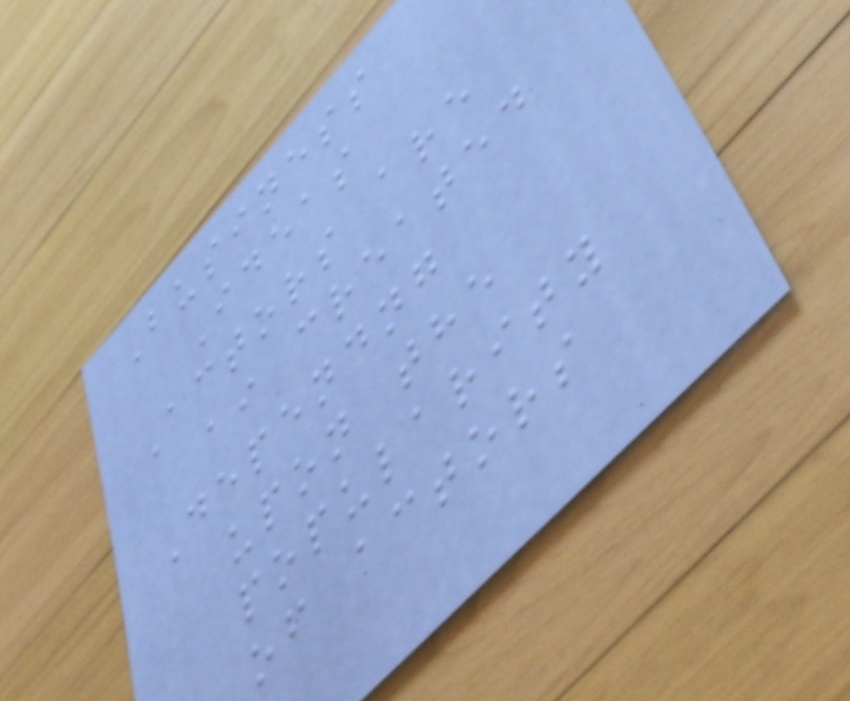Business
Ideas
Actors are
ai created
Dependng
upon the
popularity
of actors
